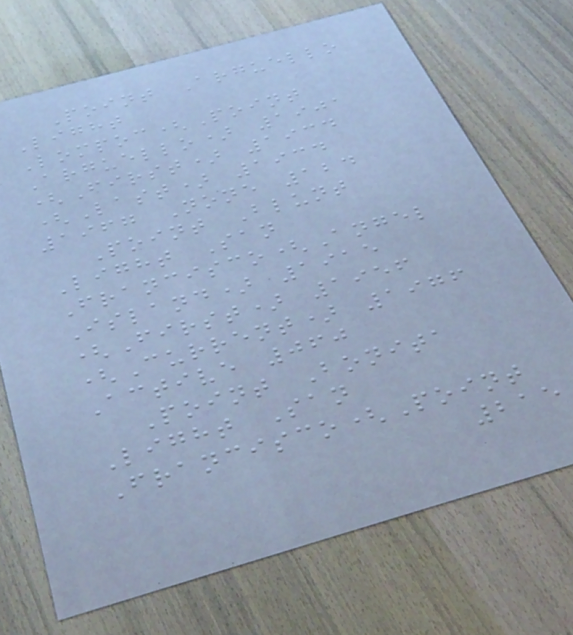Point Arguello
Light
Lompoc(Point
Arguello) 1901
(First) 1934
(Last) 1934
1967 None 124
Point Blunt
Light San
Francisco(Angel
Island) 1915
(First) 1956
(Current) 1976
Active 060
Point Bonita
Light San
Francisco(Point
215
